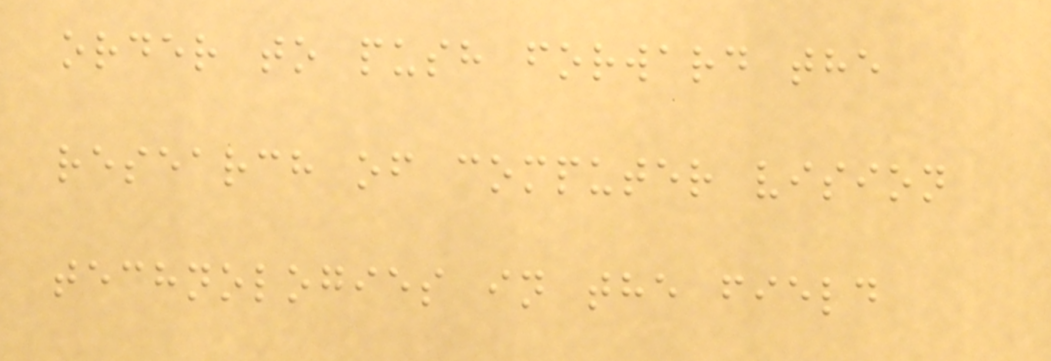order to push forward the
research of computer vision
technologies in the field
